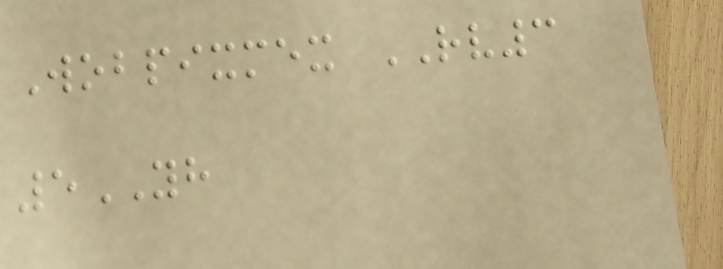Wobpixmex RV3
5YH
